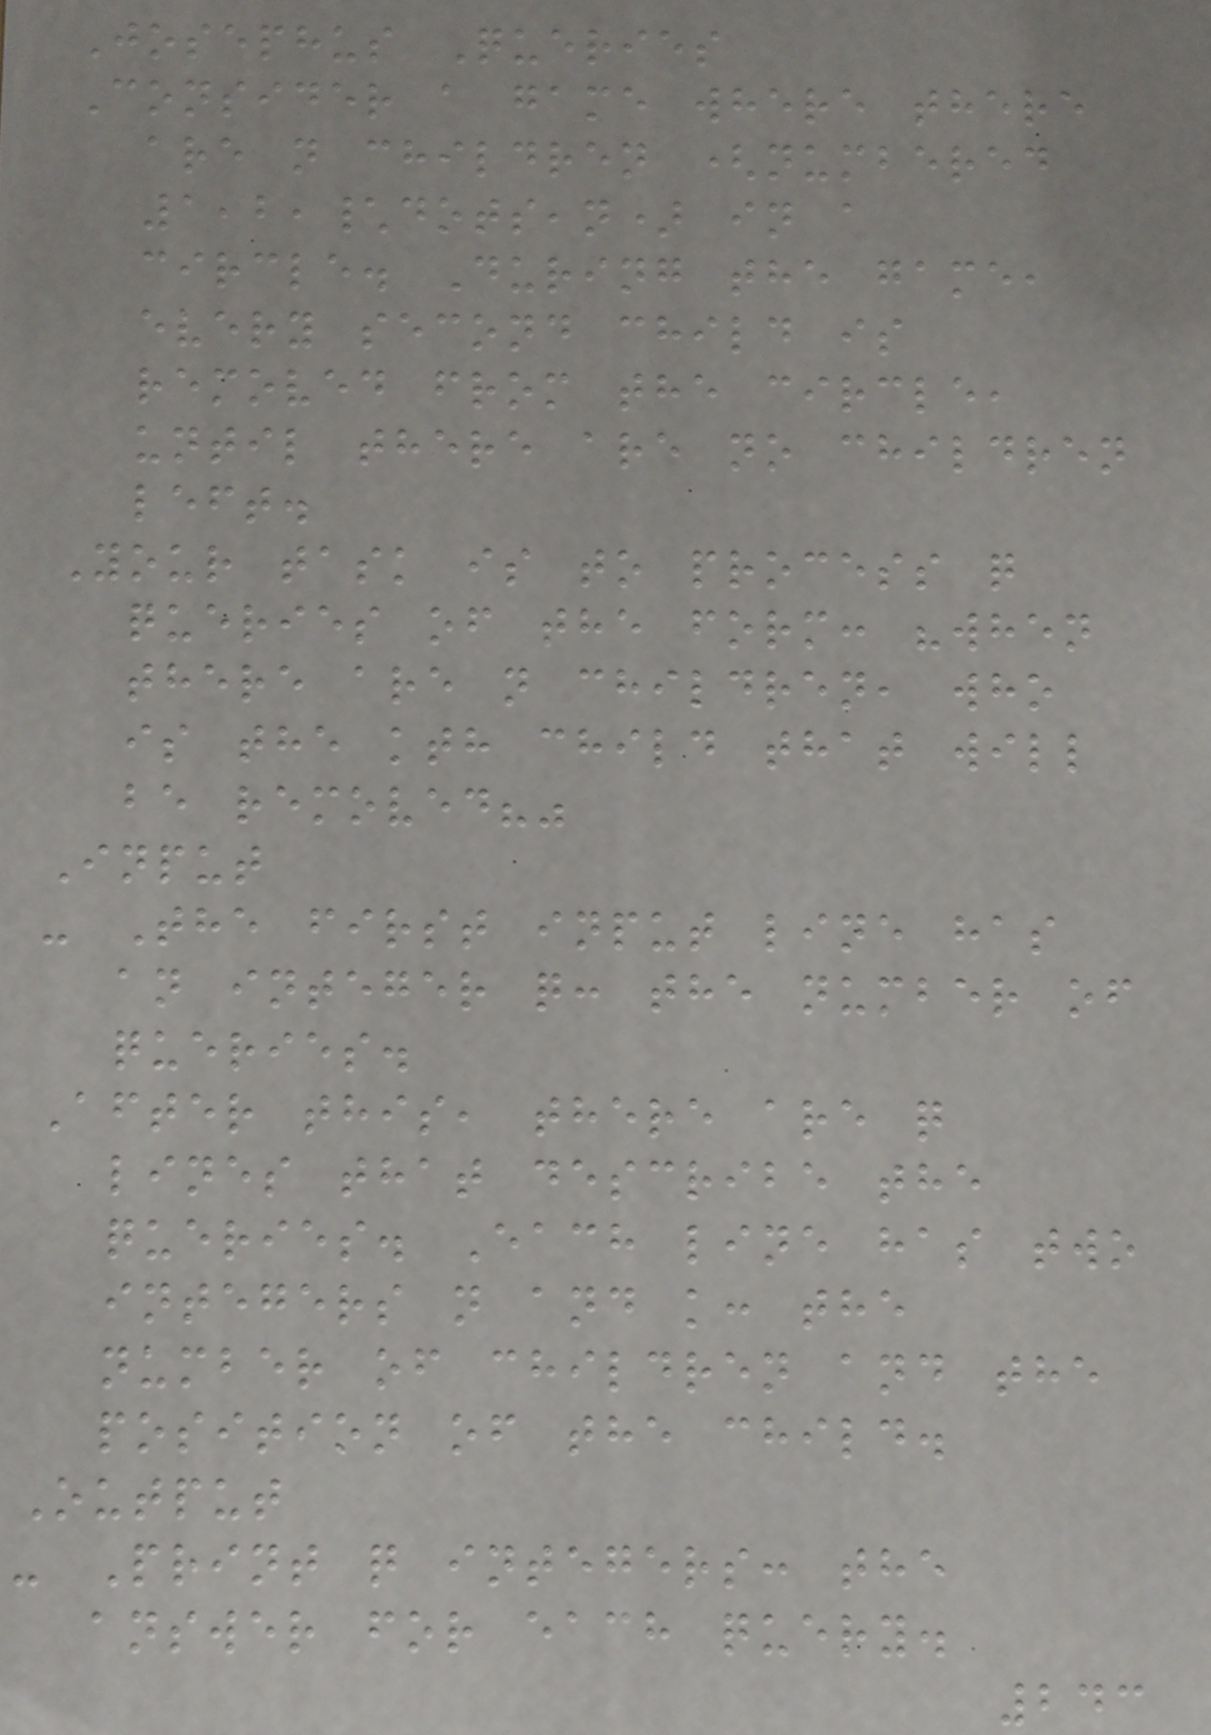Josephus Queries
Consider a game where there
are n children (numbered
1,2,\dots,n) in a
circle. During the game,
every second child is
removed from the circle,
until there are no children
left.
Your task is to process q
queries of the form: "when
there are n children, who
is the kth child that will
be removed?"
Input
- The first input line has
an integer q: the number of
queries.
After this, there are q
lines that describe the
queries. Each line has two
integers n and k: the
number of children and the
position of the child.
Output
- Print q integers: the
answer for each query.
243
